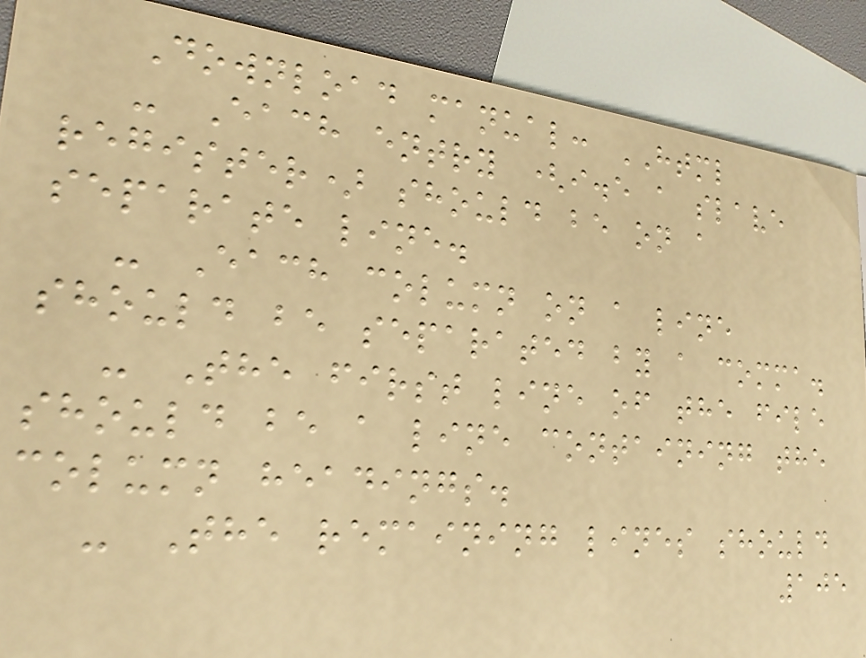Download manual: HTML
- Each entry (i.e a slave
register) should be on a
separate line.
- Each column on a line
should be separated by a comma.
- The first line of the file
should be a line containing the
column headings.
- The remaining lines should
105
